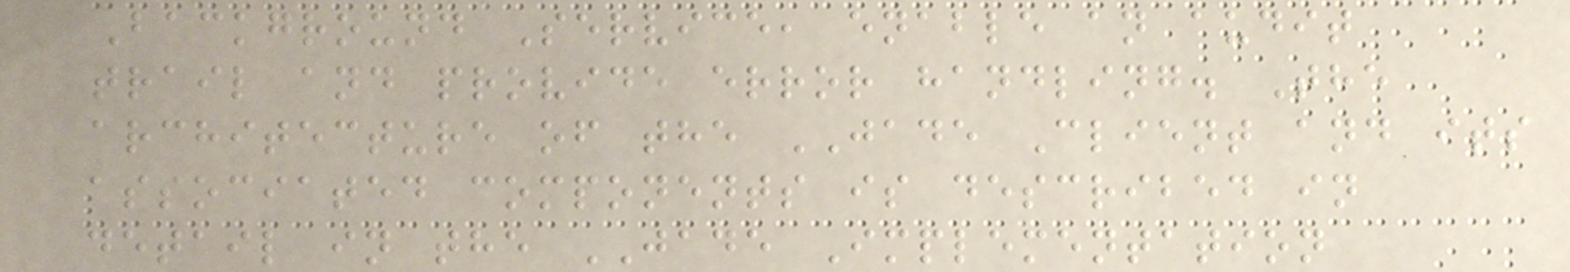Background Service, enable an audit
trail and provide error handling. The
architecture of the JADE Client and its
associated components is described in
detail in the JADE Implementation
